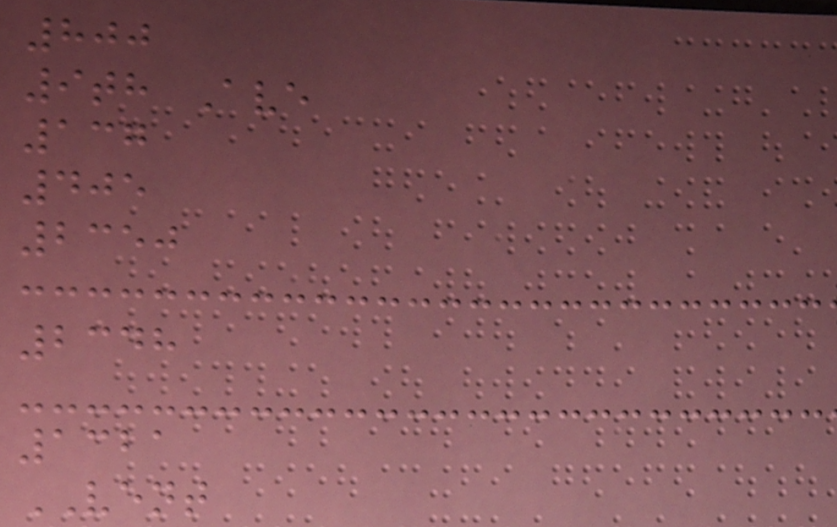800
9th Ave
137
405
2350
2348
1321
VENT
